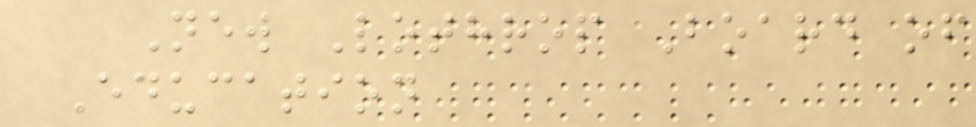New Lothrop Board of
Education
